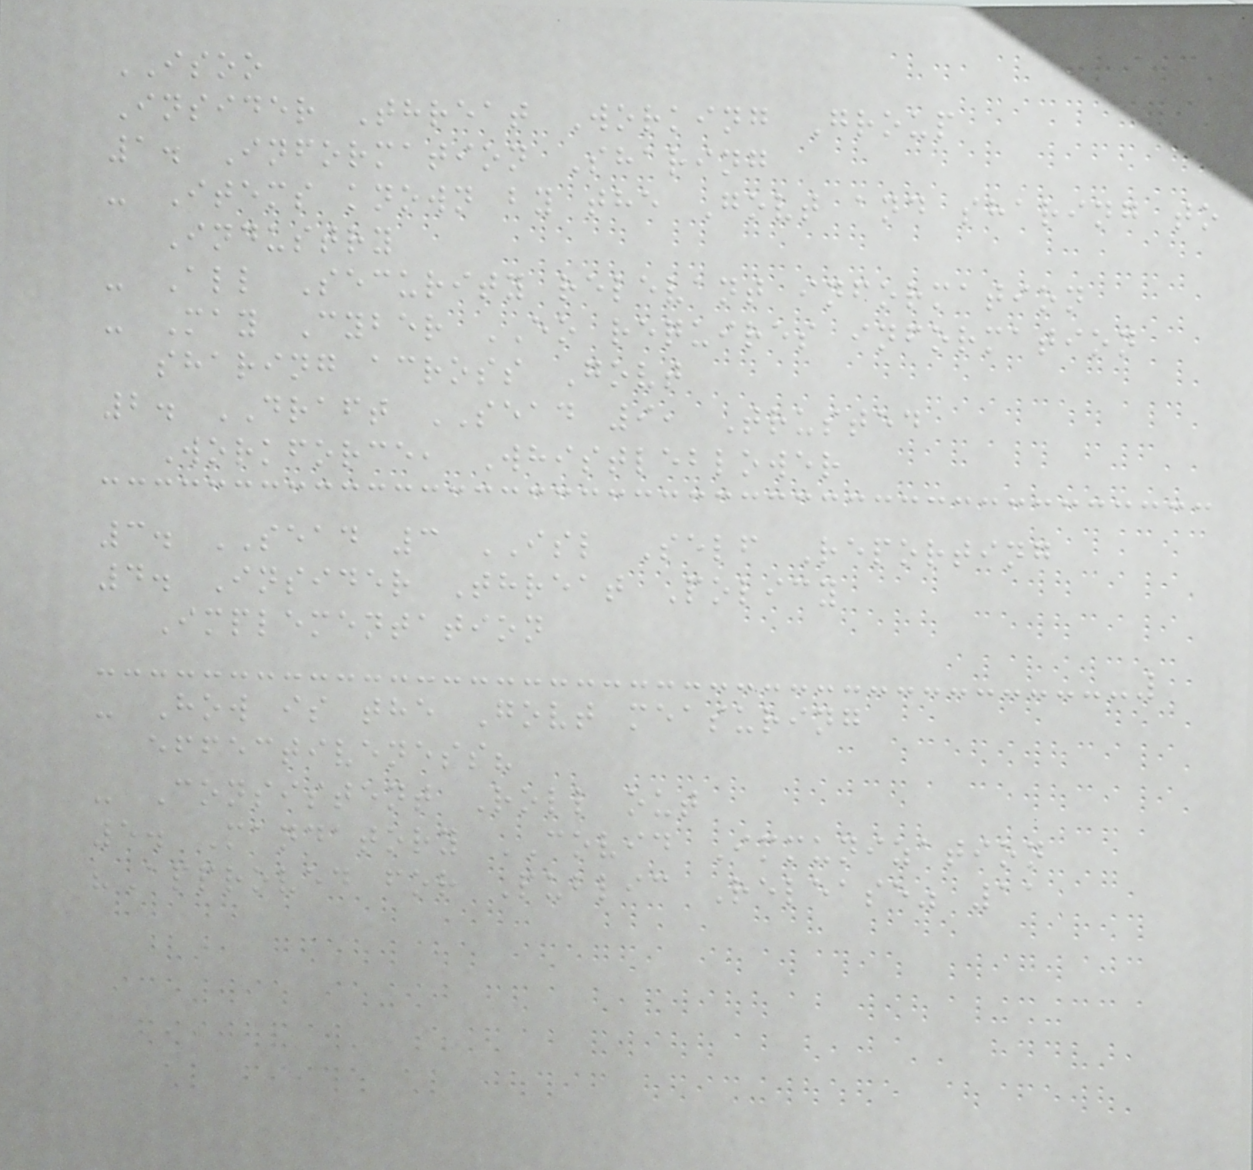ISOO
Insider Threat Working Group
1. Information Sharing
- Items known by the Govt and sharing to
Industry
- All Security relevant information
- May Cyber EO requires information
sharing across Govt
2. DRAFT SEAD 9, Trusted
Workforce, Whistleblower
3. SEAD 3 ISL Self Reporting
4. Insider Threat Policy
Implementation
- How is the Govt measuring
effectiveness?
- Consistent Roll out
5. Mandatory COVID Immunization
"Approved for Public Release" 11
